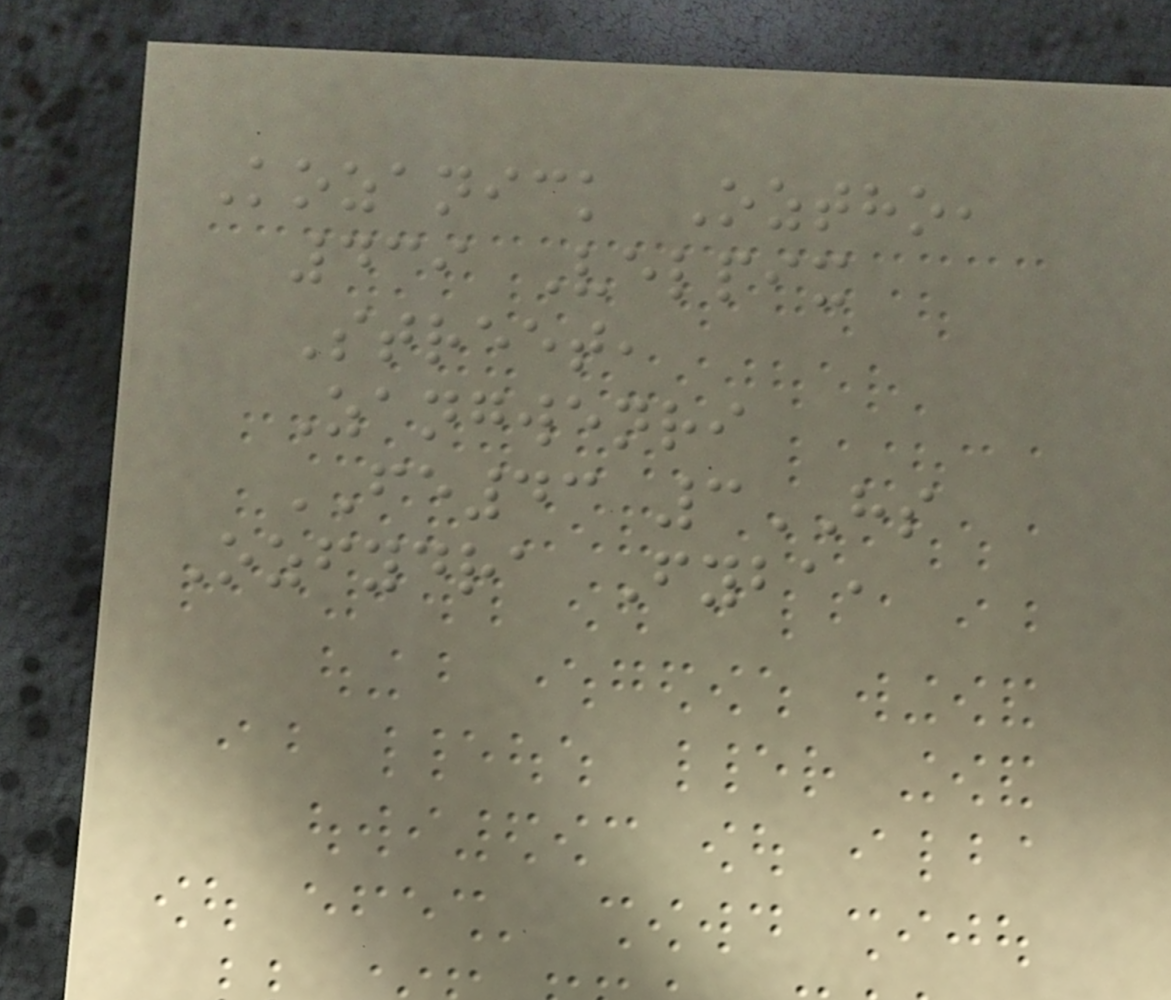Kozanick Oztho,
439 Velpix
Street,
Zangwenri
FE43 3HS
Ozfydra Fyba,
